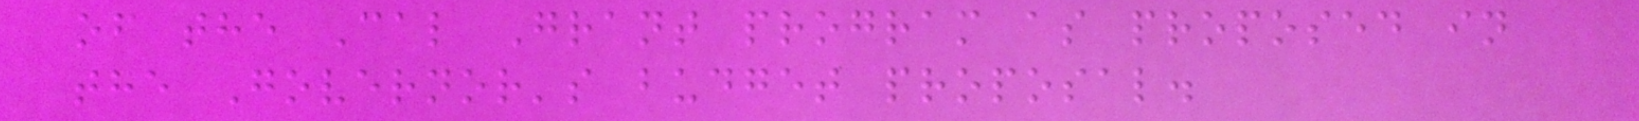of the Cal Grant program as proposed in
the Governor's budget proposal.
